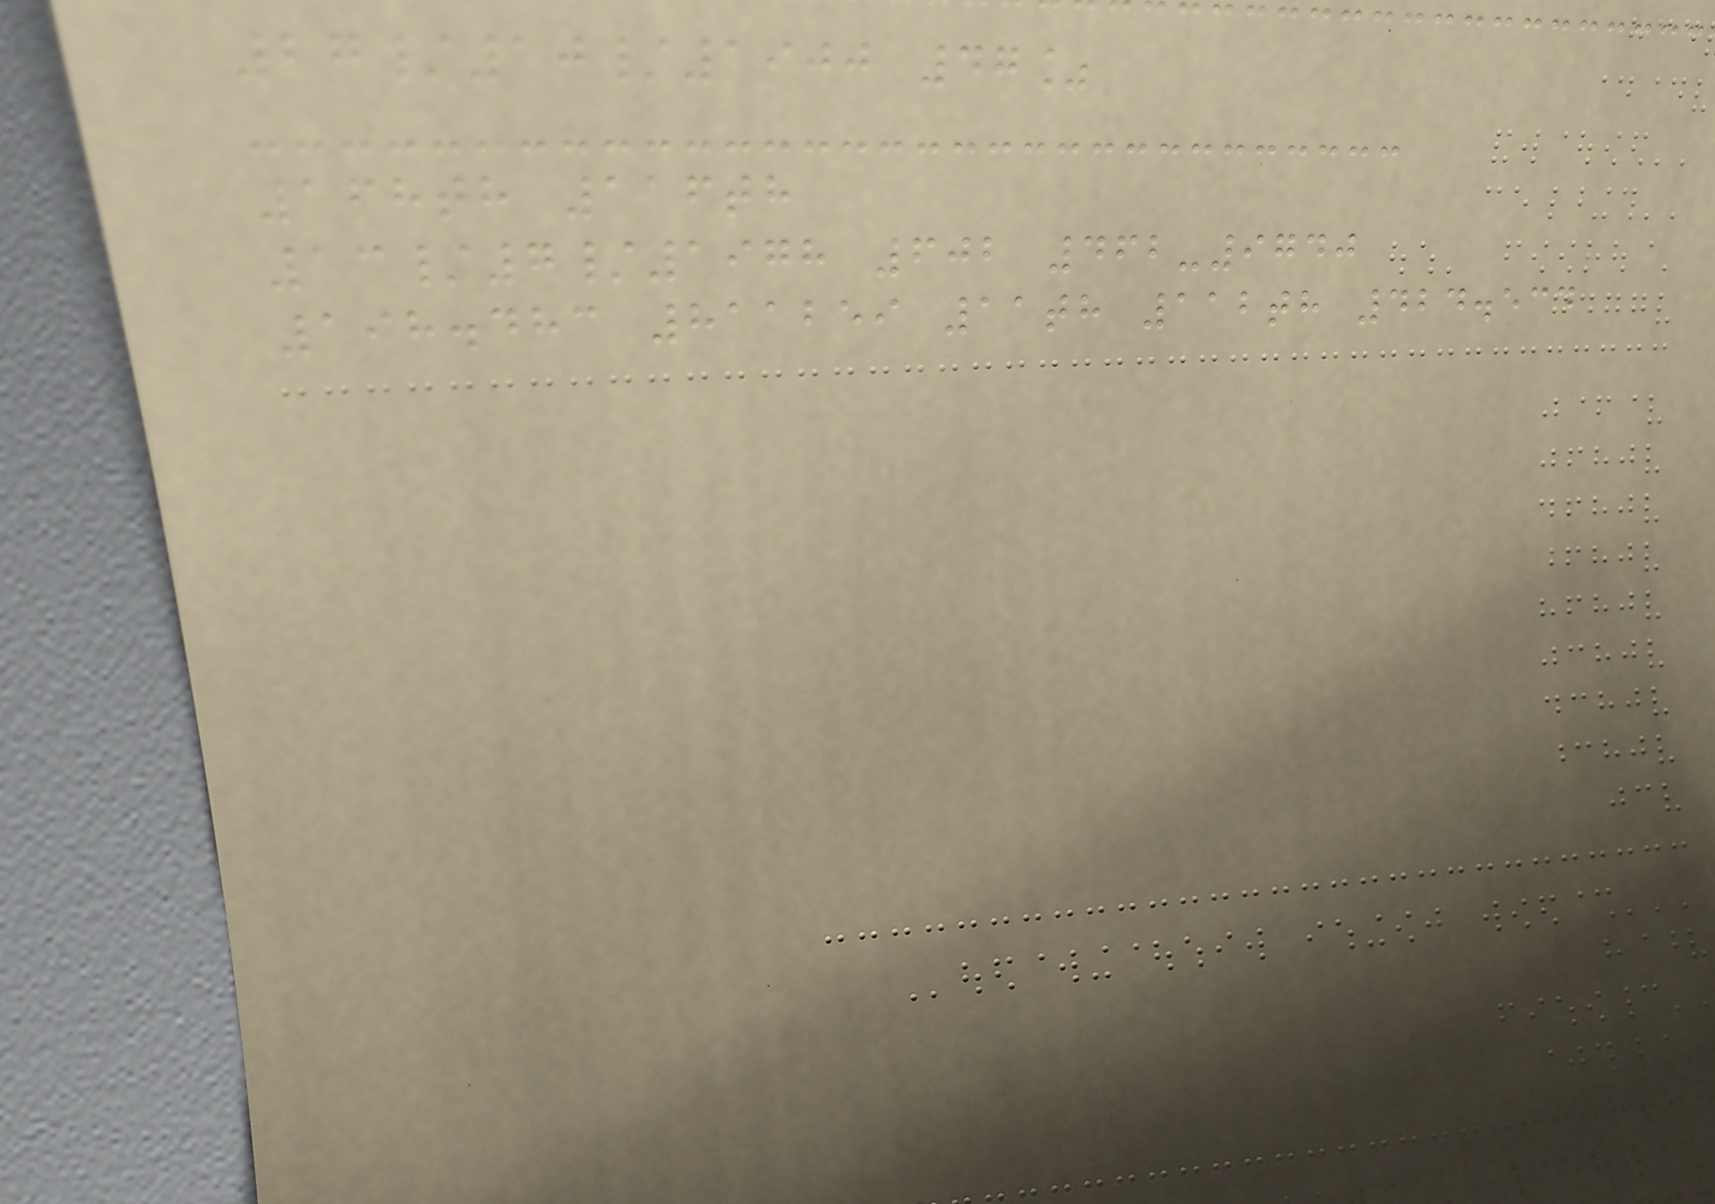27/10/1900 47%
168th 116th
13/7/1978 602 462-9740
198.483 811259 11th 112th 424.534
